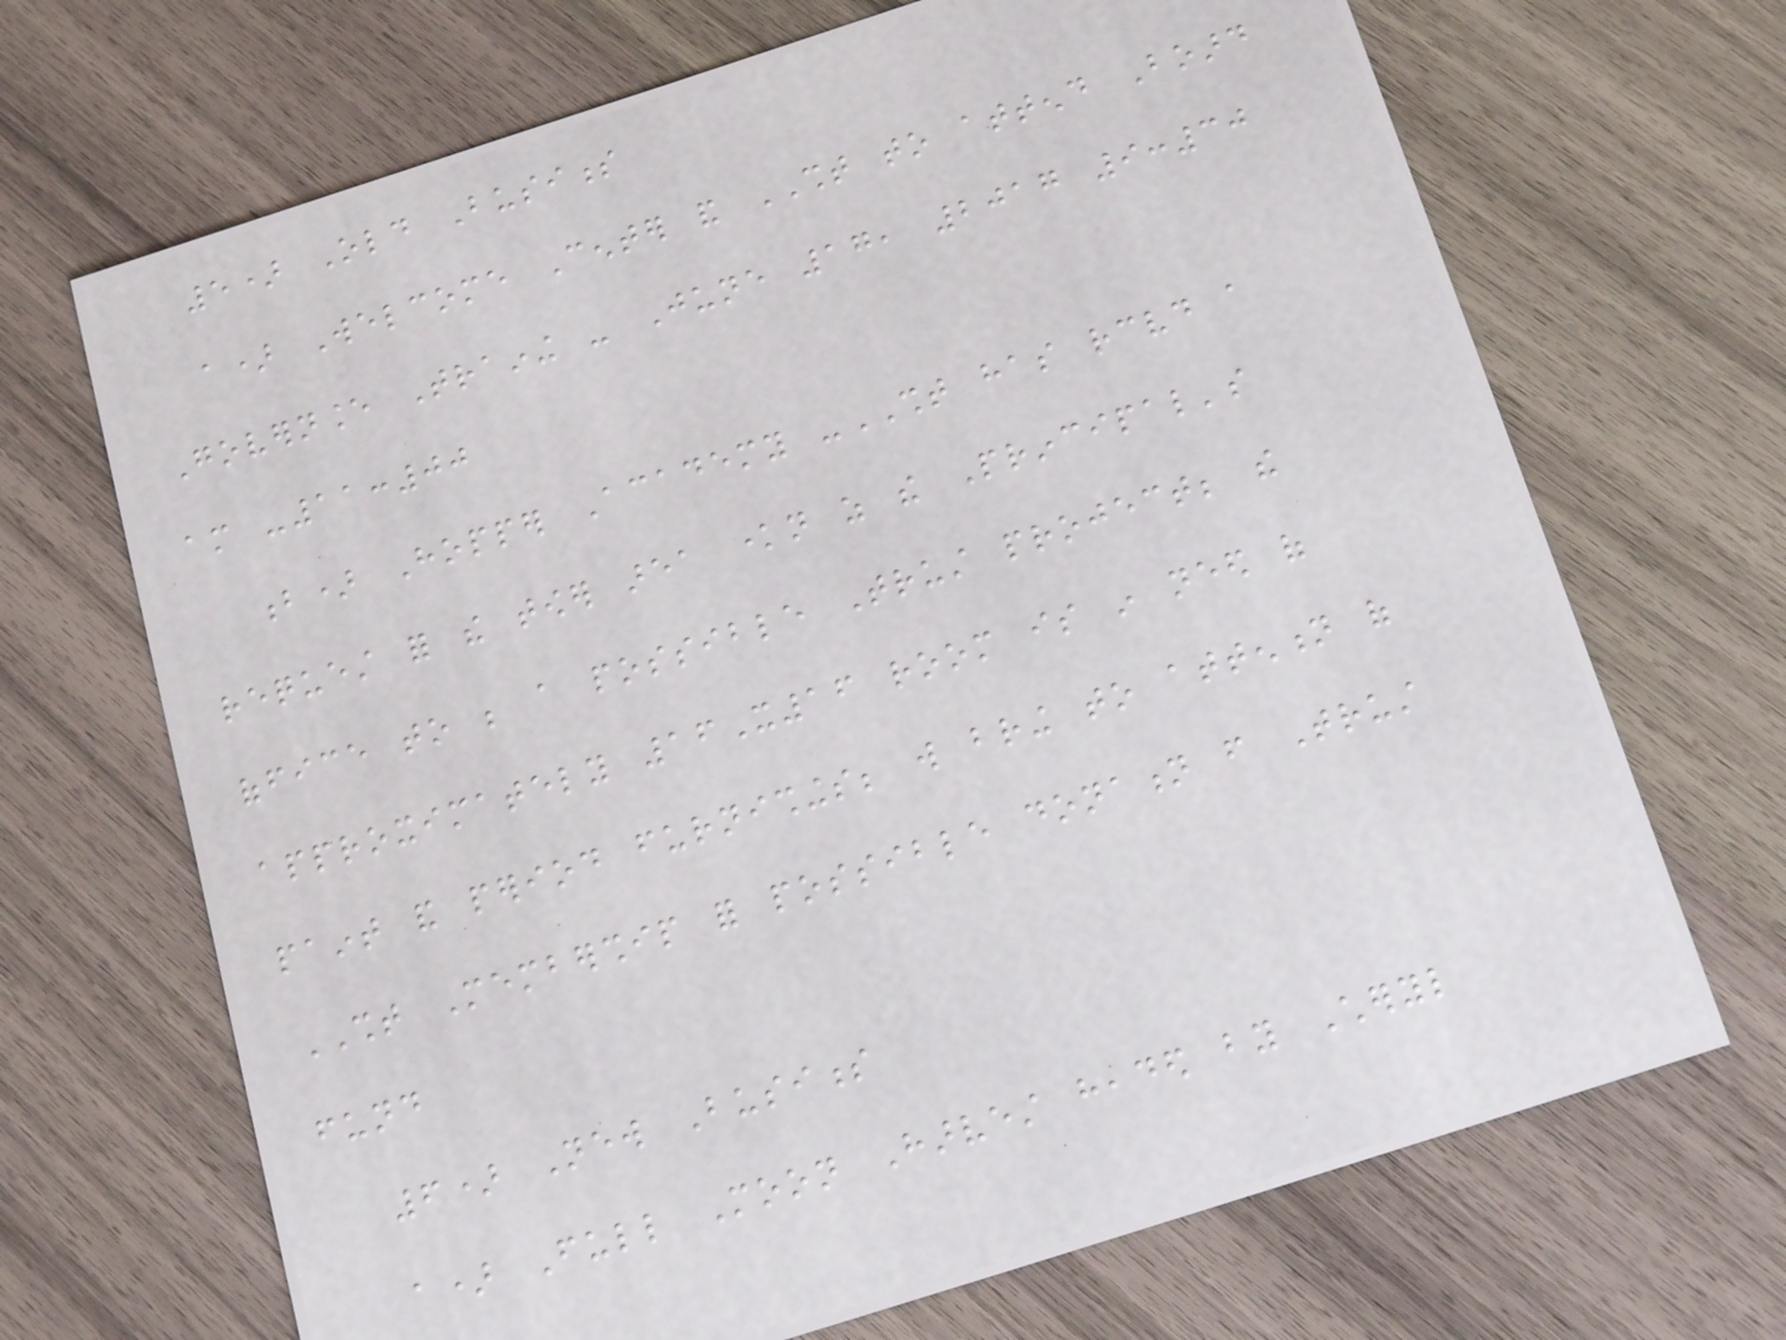5) Old Business
a) Welcome Center and SHT to attend Board
Governance Training - June 17, 2017 9:30
am -11:00
b) Hopper Academy -SHT has received a
request for the tower area known as the Principal's
office to be a possible Trust project; the
approximately 16X16 room is in need of
paint and period furnishings; will bring to attention of
SHT Membership for possible donation from Trust
fund
6) New Business
a) Full Moon Harvest headed by Cheryl
